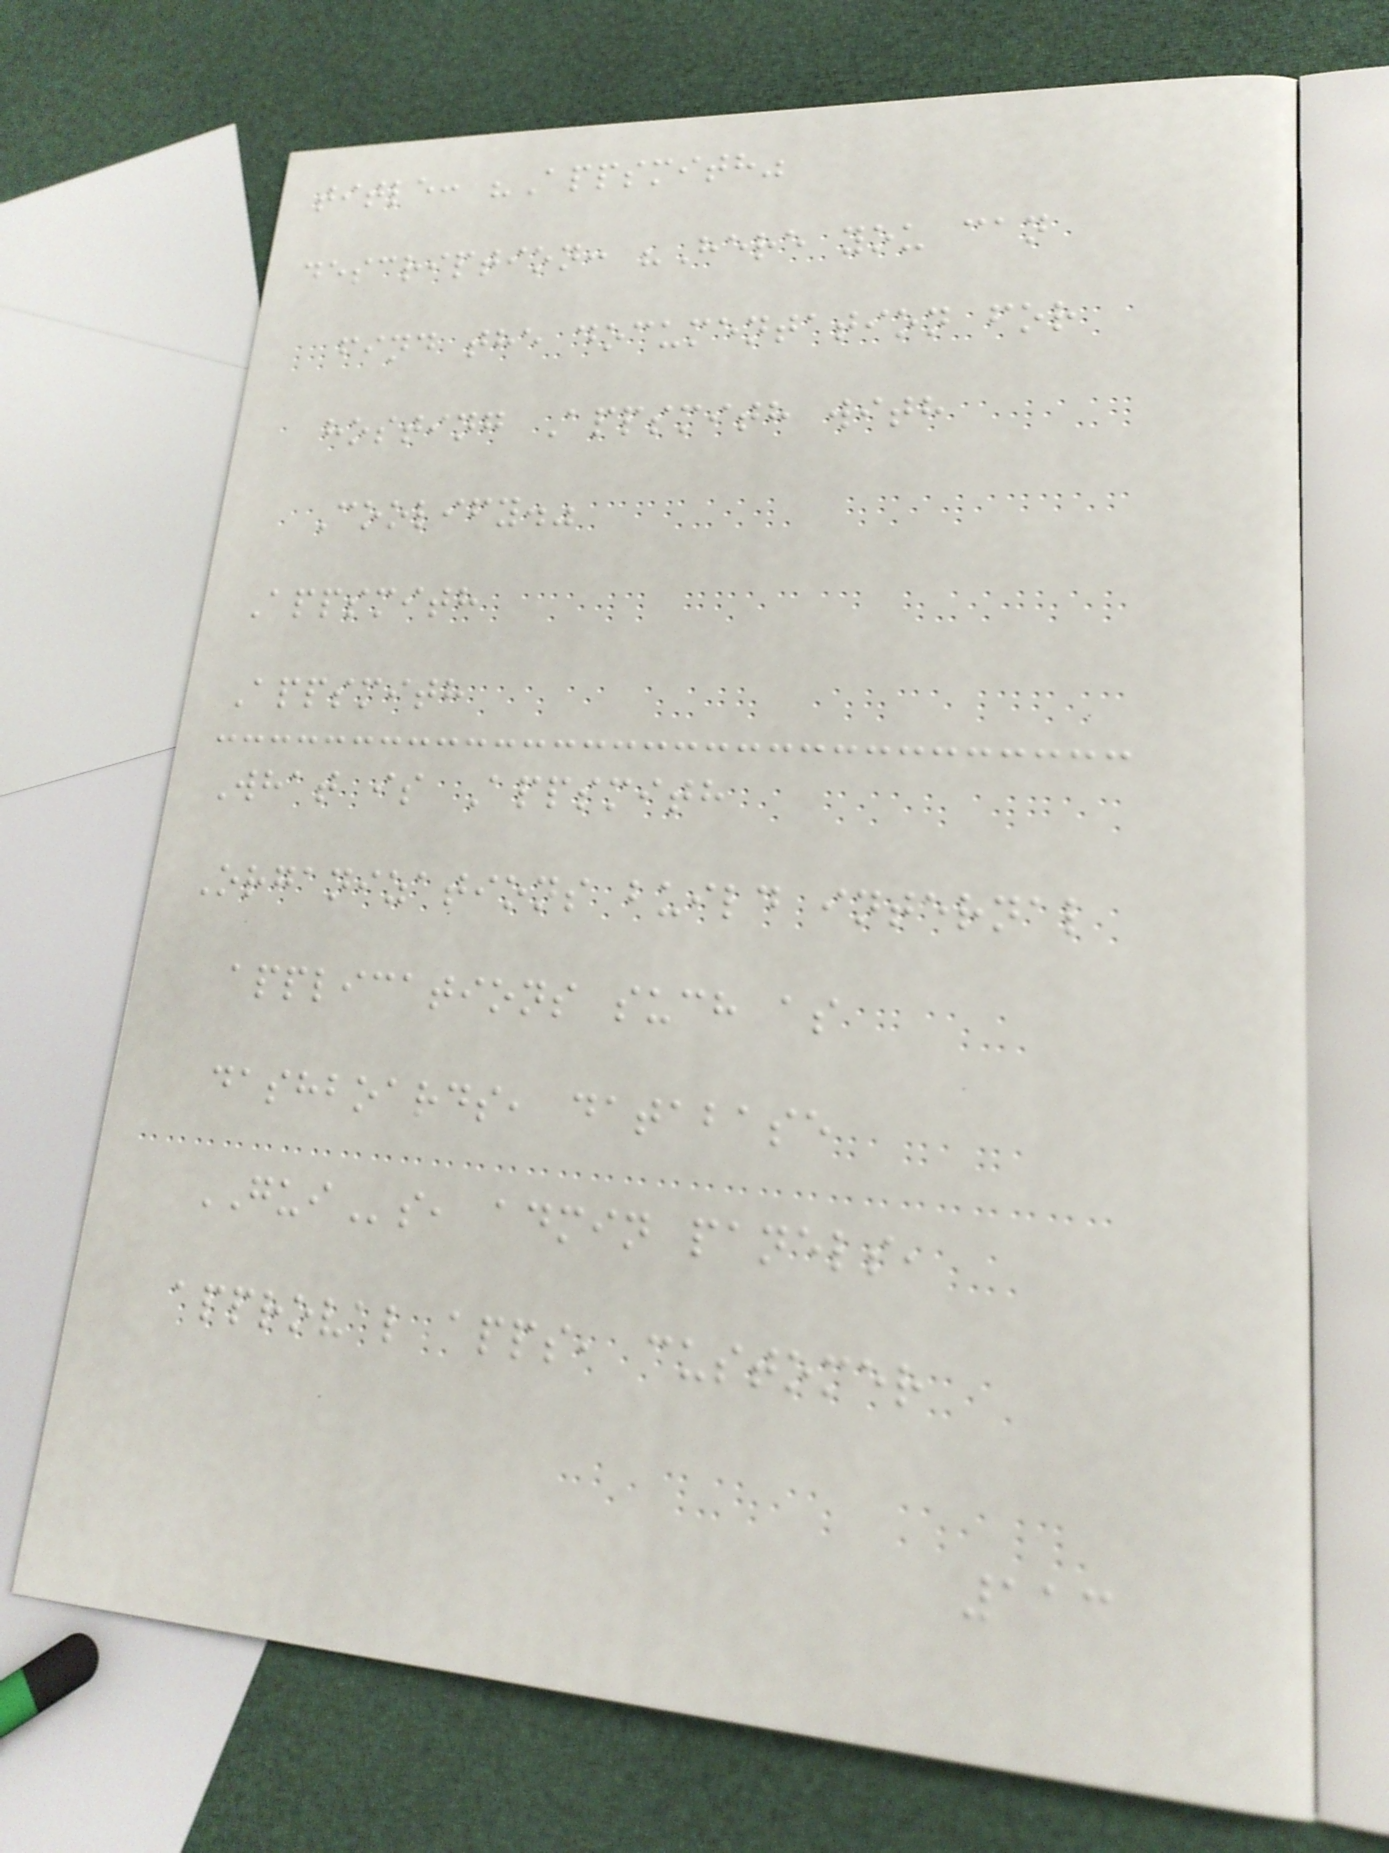title: "Appsmith"
description: "Here you can
find the documentation for
hosting Appsmith with
Coolify."
Appsmith
Appsmith
What is Appsmith
Organizations build internal
applications such as
dashboards, database
GUIs, admin panels,
approval apps, customer
113
